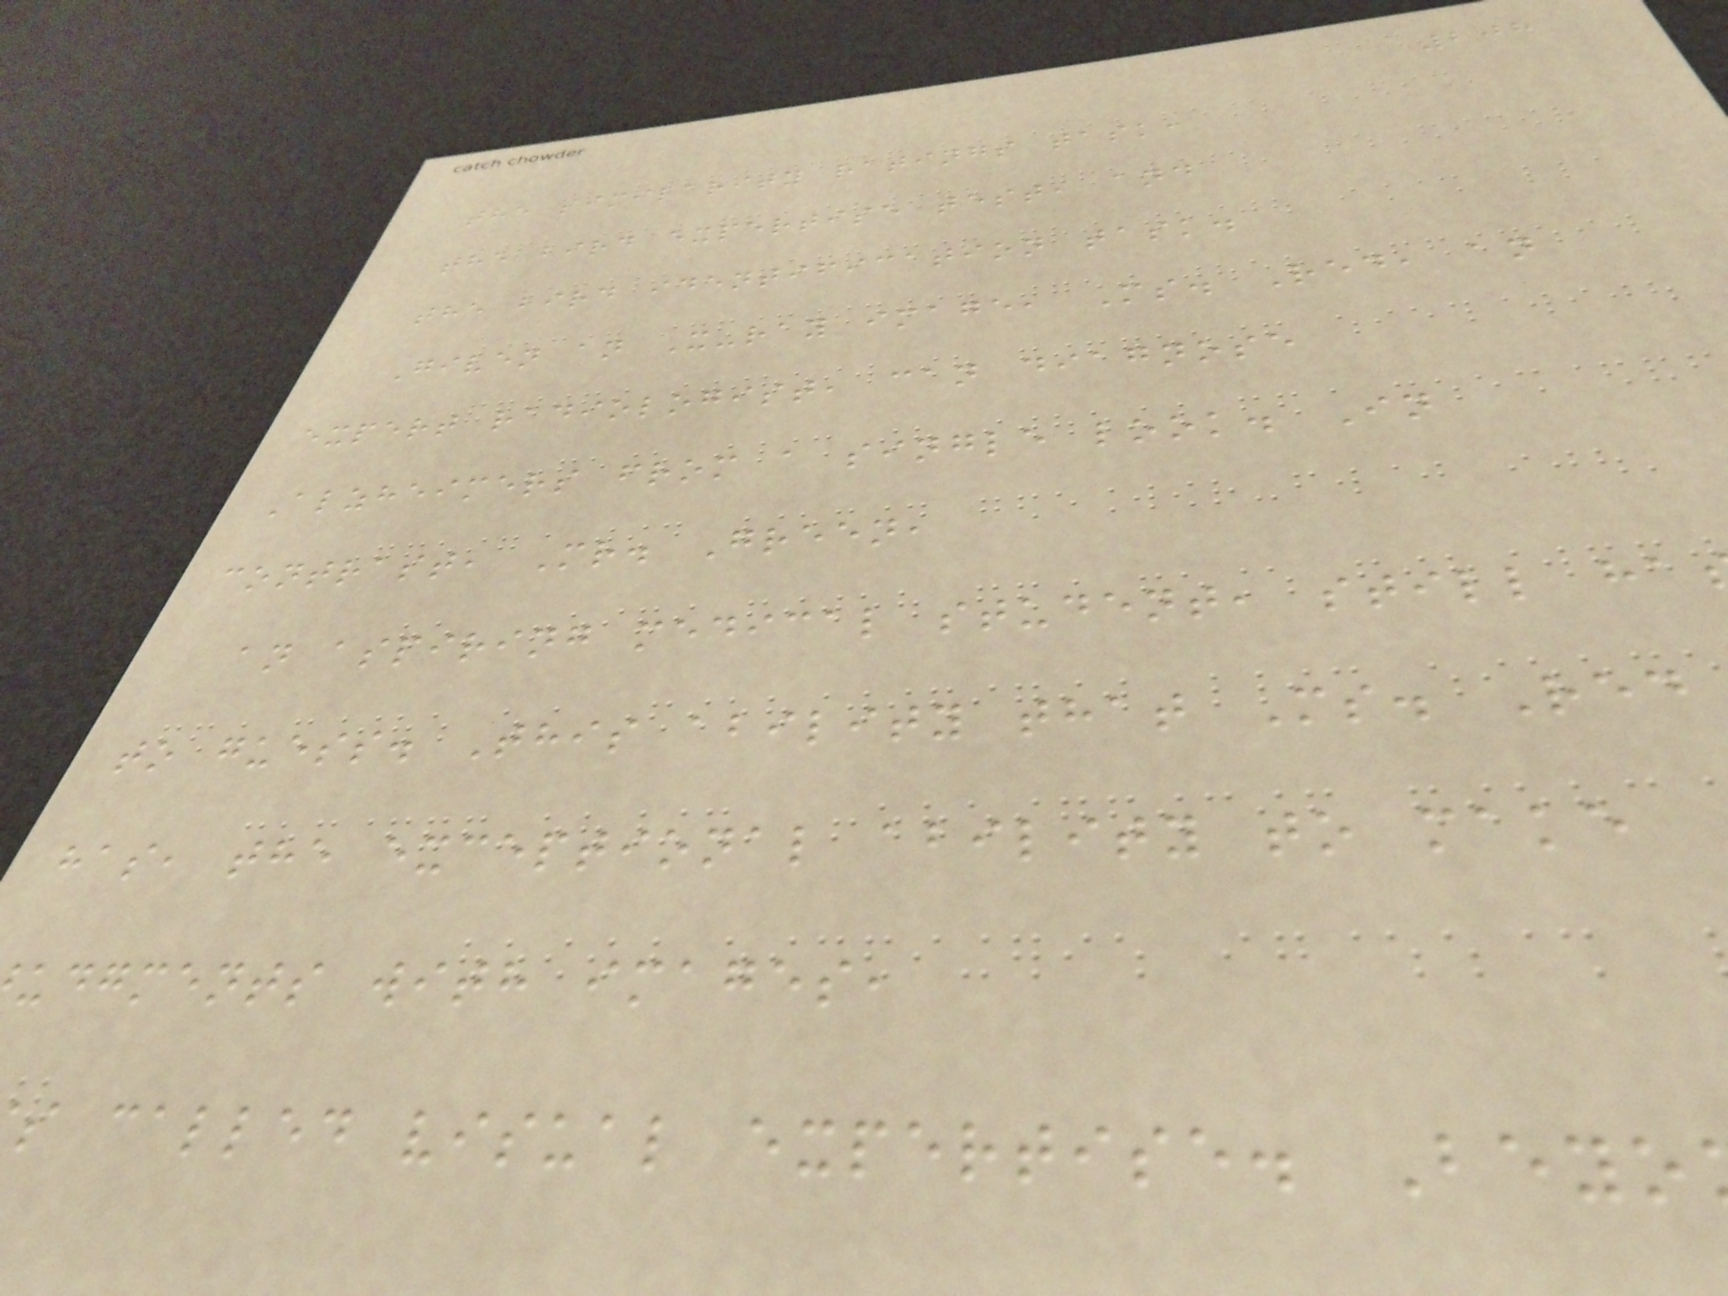208
the similarity ratings task,
the bird expertise test, and
the bird identification task.
Given an X-ray image, Ms. Red, an
expert radiologist, can diagnose
Alzheimers from a single look. In
contrast, Mr. Green,
an aspiring medical student, still ha
to guess. This ability that Ms. Red
has, the exceptional ability to make
udgments with images,
s called visual expertise. Beyo
